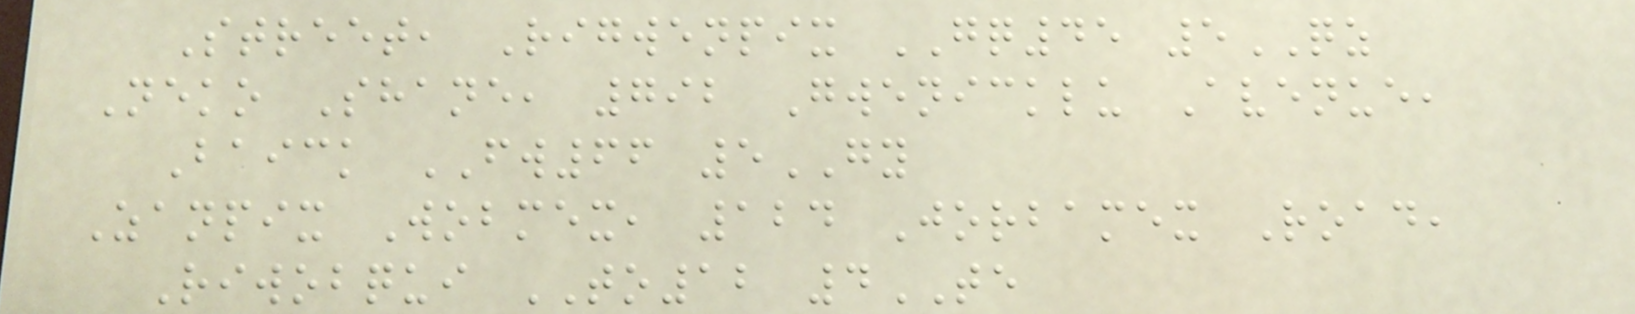Street, Rigwenpix GQ45 5QZ
Neko Shane, 792 Gwenicklu Avenue,
Baick FW66 5GY
Zanpix Wobmex, 124 Jorbamex Road,
Riwobqui TO12 4TE
